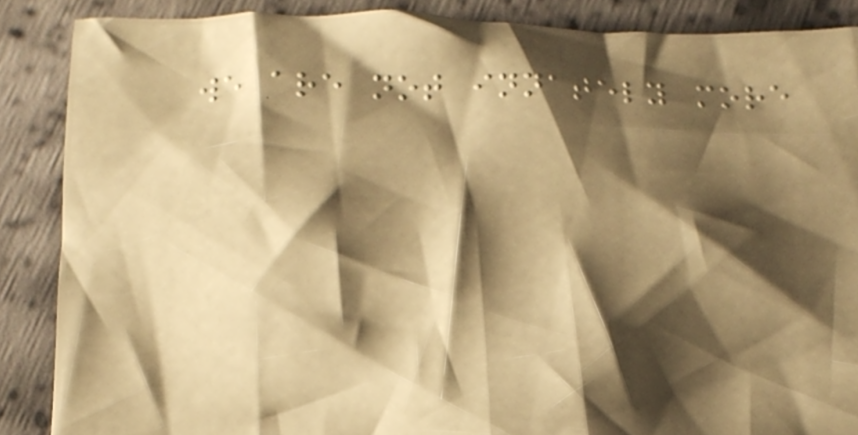we are not innately more
